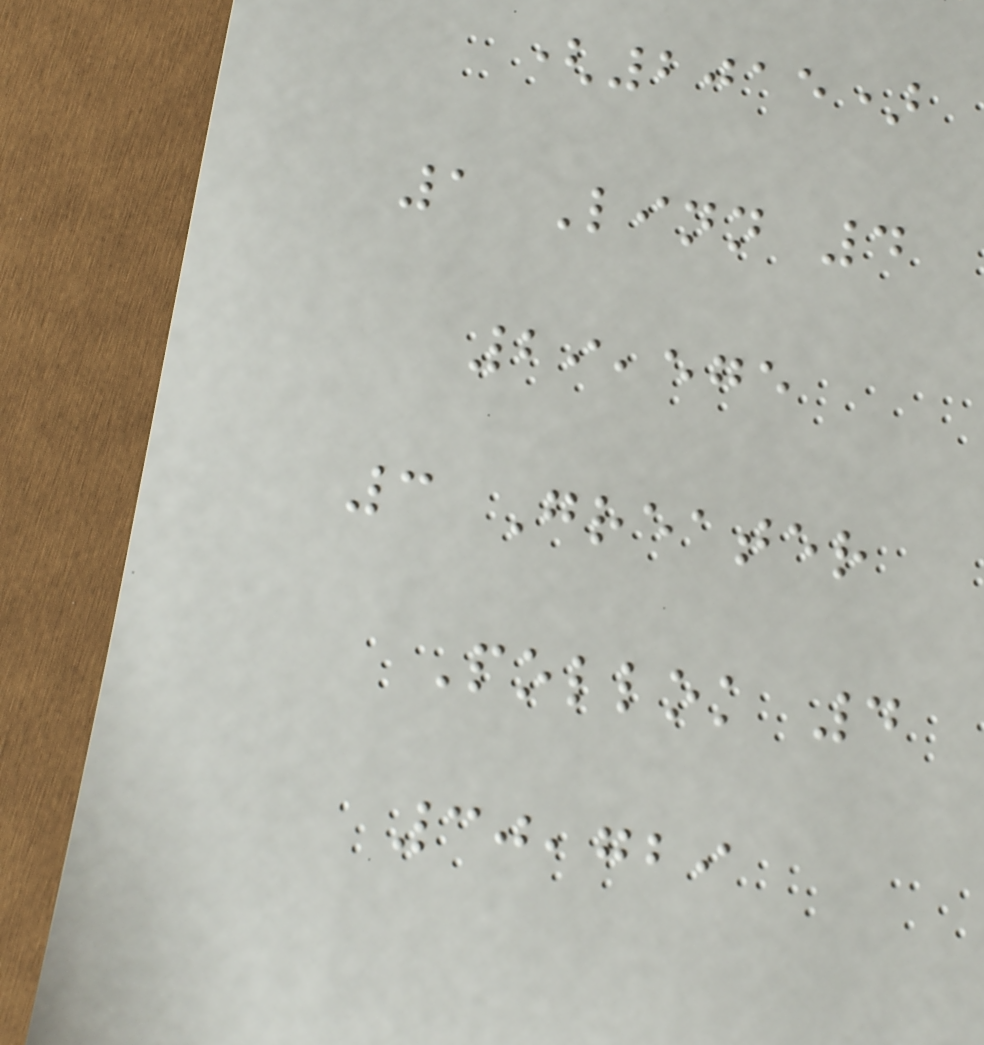(2015)
1 Linn 4
29,575
3 Greater
Pollok 4
30,729
